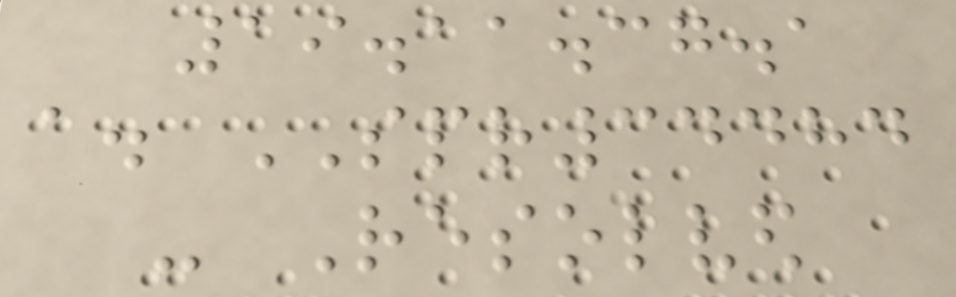19.11.37.1
a. SPR34484
- Resolved
